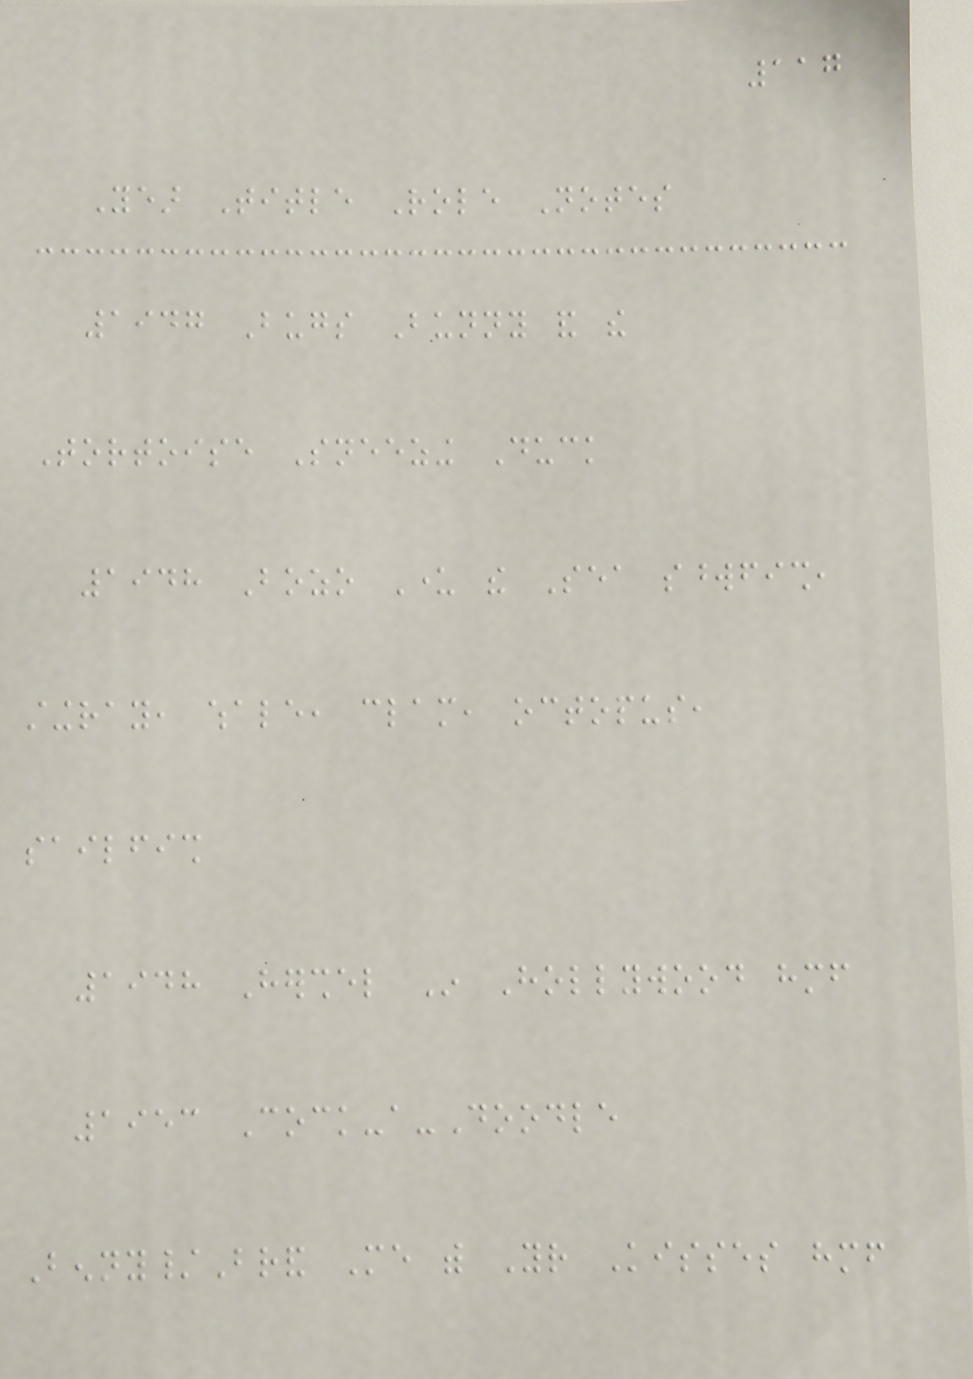117
Year Title Role Notes
1947 Bugs Bunny and the
Tortoise Sneezing Duck
1948 Bozo Under the Sea swordfish,
stingray, whale, clam, octopus,
sailfish
1948 Hershel In Hollywood himself
1953 Cock-a-Doodle
Benny/Brand Me with Your Kisses himself
